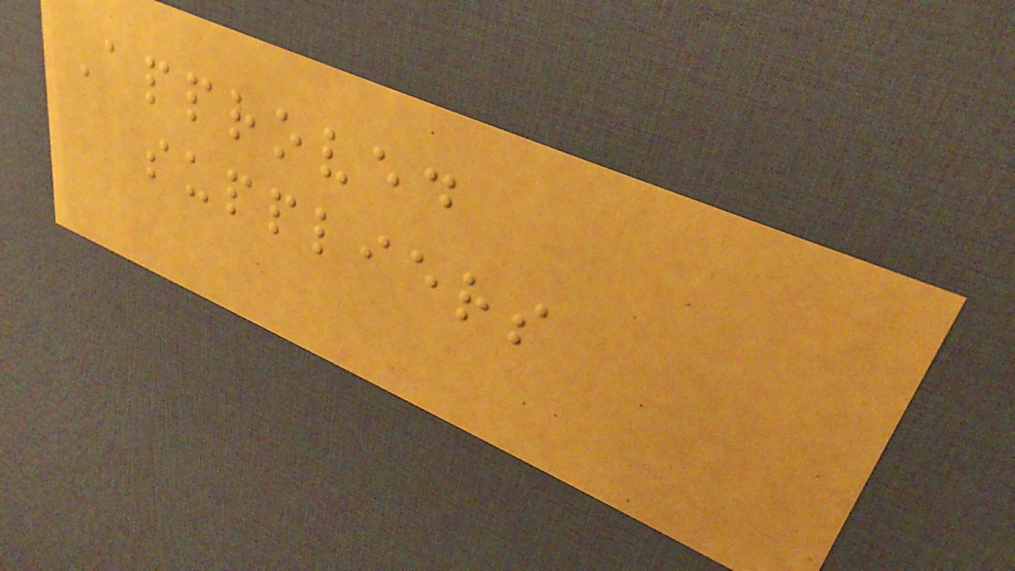Approved
suppliers
